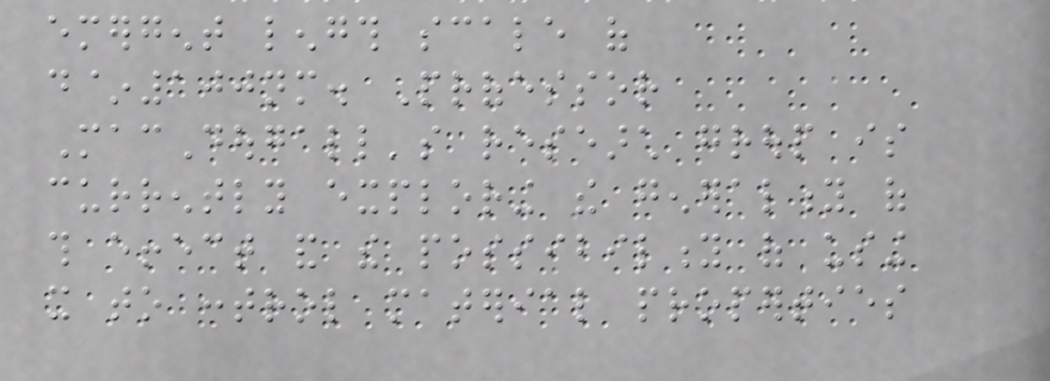emergent length scale of
d~100nm. Professor
MacDougall's research group is
currently exploring the generality of
this effect and the possibility of using
it to control material properties
